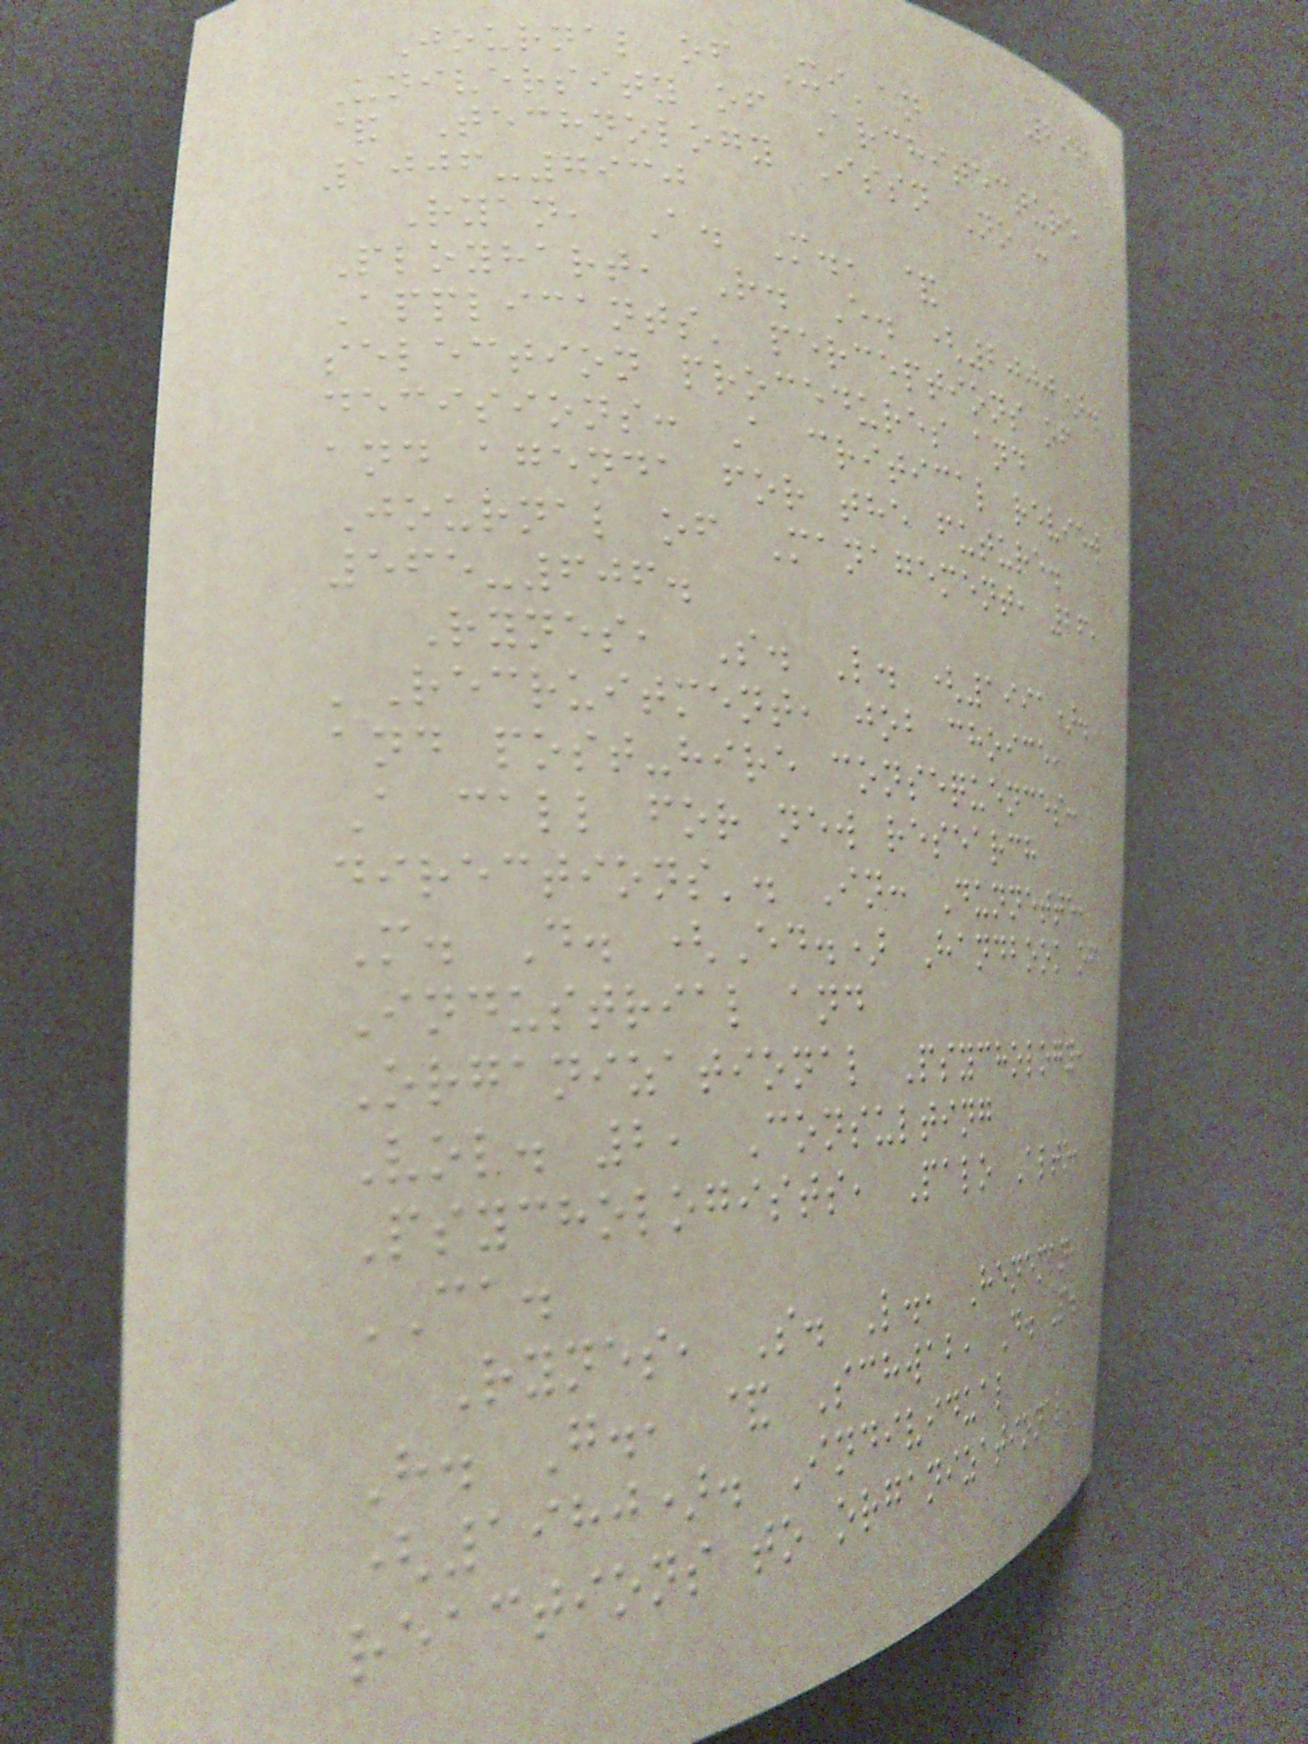296
Journal of Xi'an
University of Architecture
& Technology Issn No :
1006-7930
Ryan, A. M., &
Ployhart, R. E. (2000).
Applicants' perceptions of
selection procedures and
decisions: A critical review
and agenda for the future.
Journal of Management, 26,
565-606.
Rynes, S. L. (1991).
'Recruitment, job choice,
and post-hire consequences:
A call for new research
directions'. In: Dunnette,
M. D. (Ed.) Handbook of
Industrial and
Organizational Psychology,
Vol. 2, Consulting
Psychologists, Palo Alto,
CA.
Rynes, S. L., Heneman,
H. G., & Schwab, D. P.
(1980). Individual
reactions to organizational
